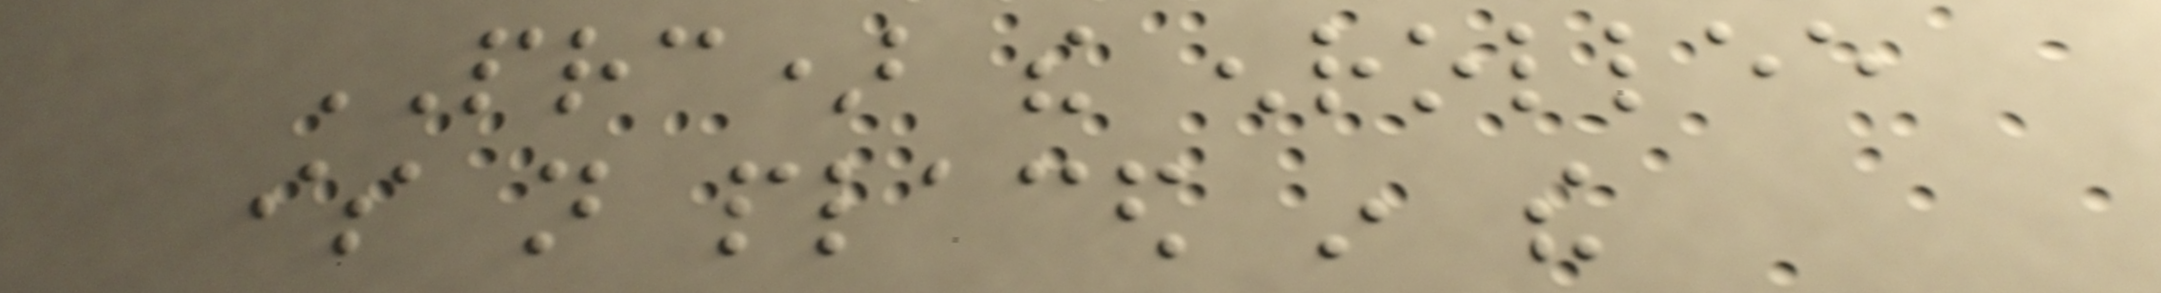PRC) the enrollee
is not placed in the
